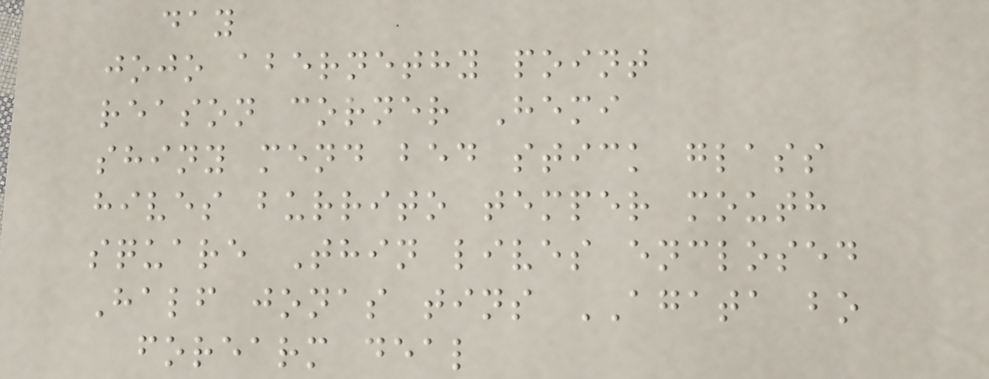day
jojo abernethy point
reason corner Hemi
shiny mend bed stick glass
hives burrito temper mouth
square Thin lives enclosed
Half jonas tins AGATA bo
forearm deal
